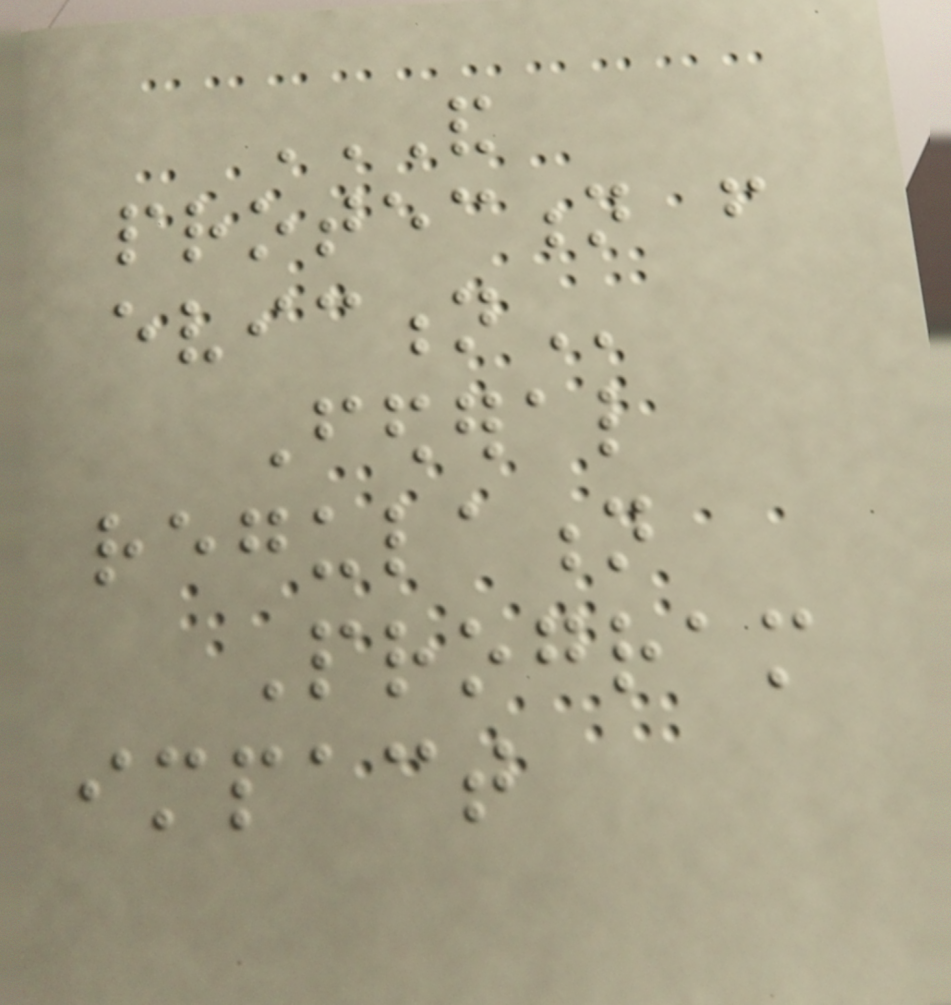AND
PROTECTION FROM
EVICTION
Federal
regulation
Program
impact
